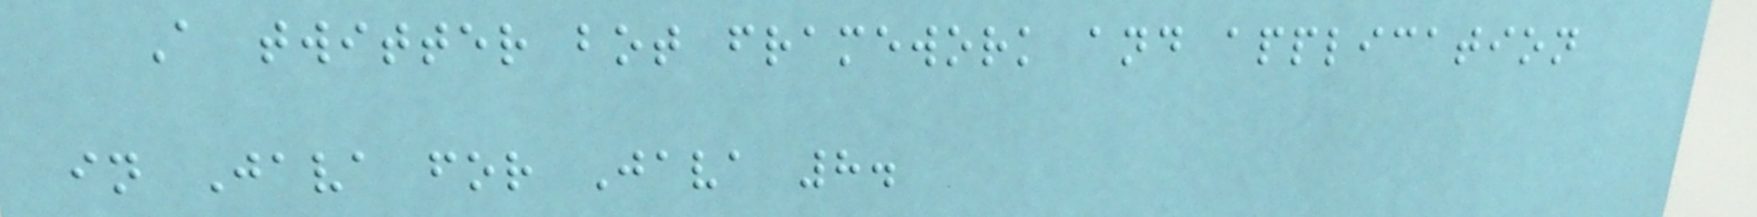A twitter bot framework and application
in Java for Java 8.
